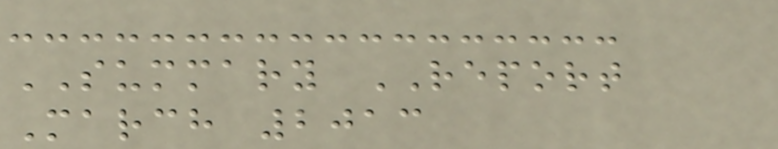SUMMARY REPORT
March 2013
